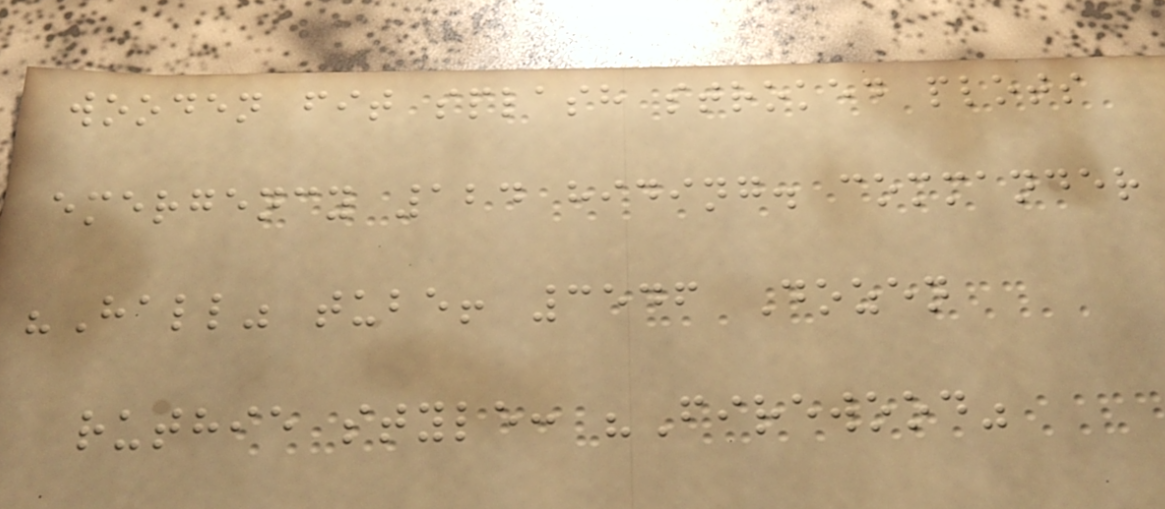wooden fit splash stroked plots
emergency 124 hiding. commander
"Hall" tube! 3546 Dozen
ruthie style: "Firewood"
